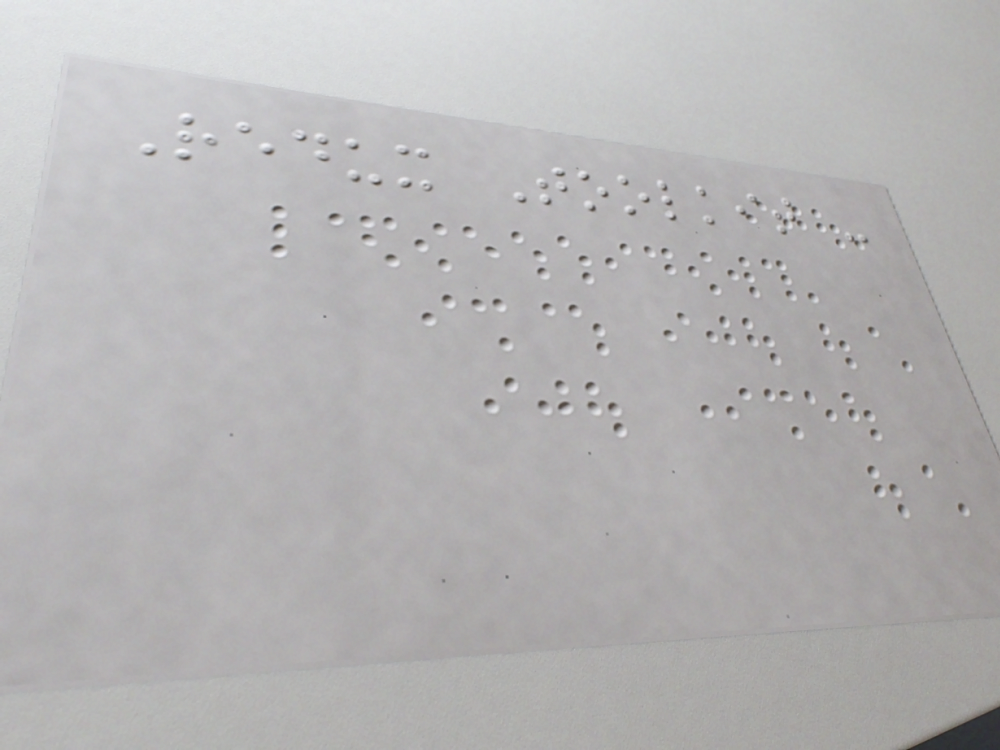Redux Toolkit -
